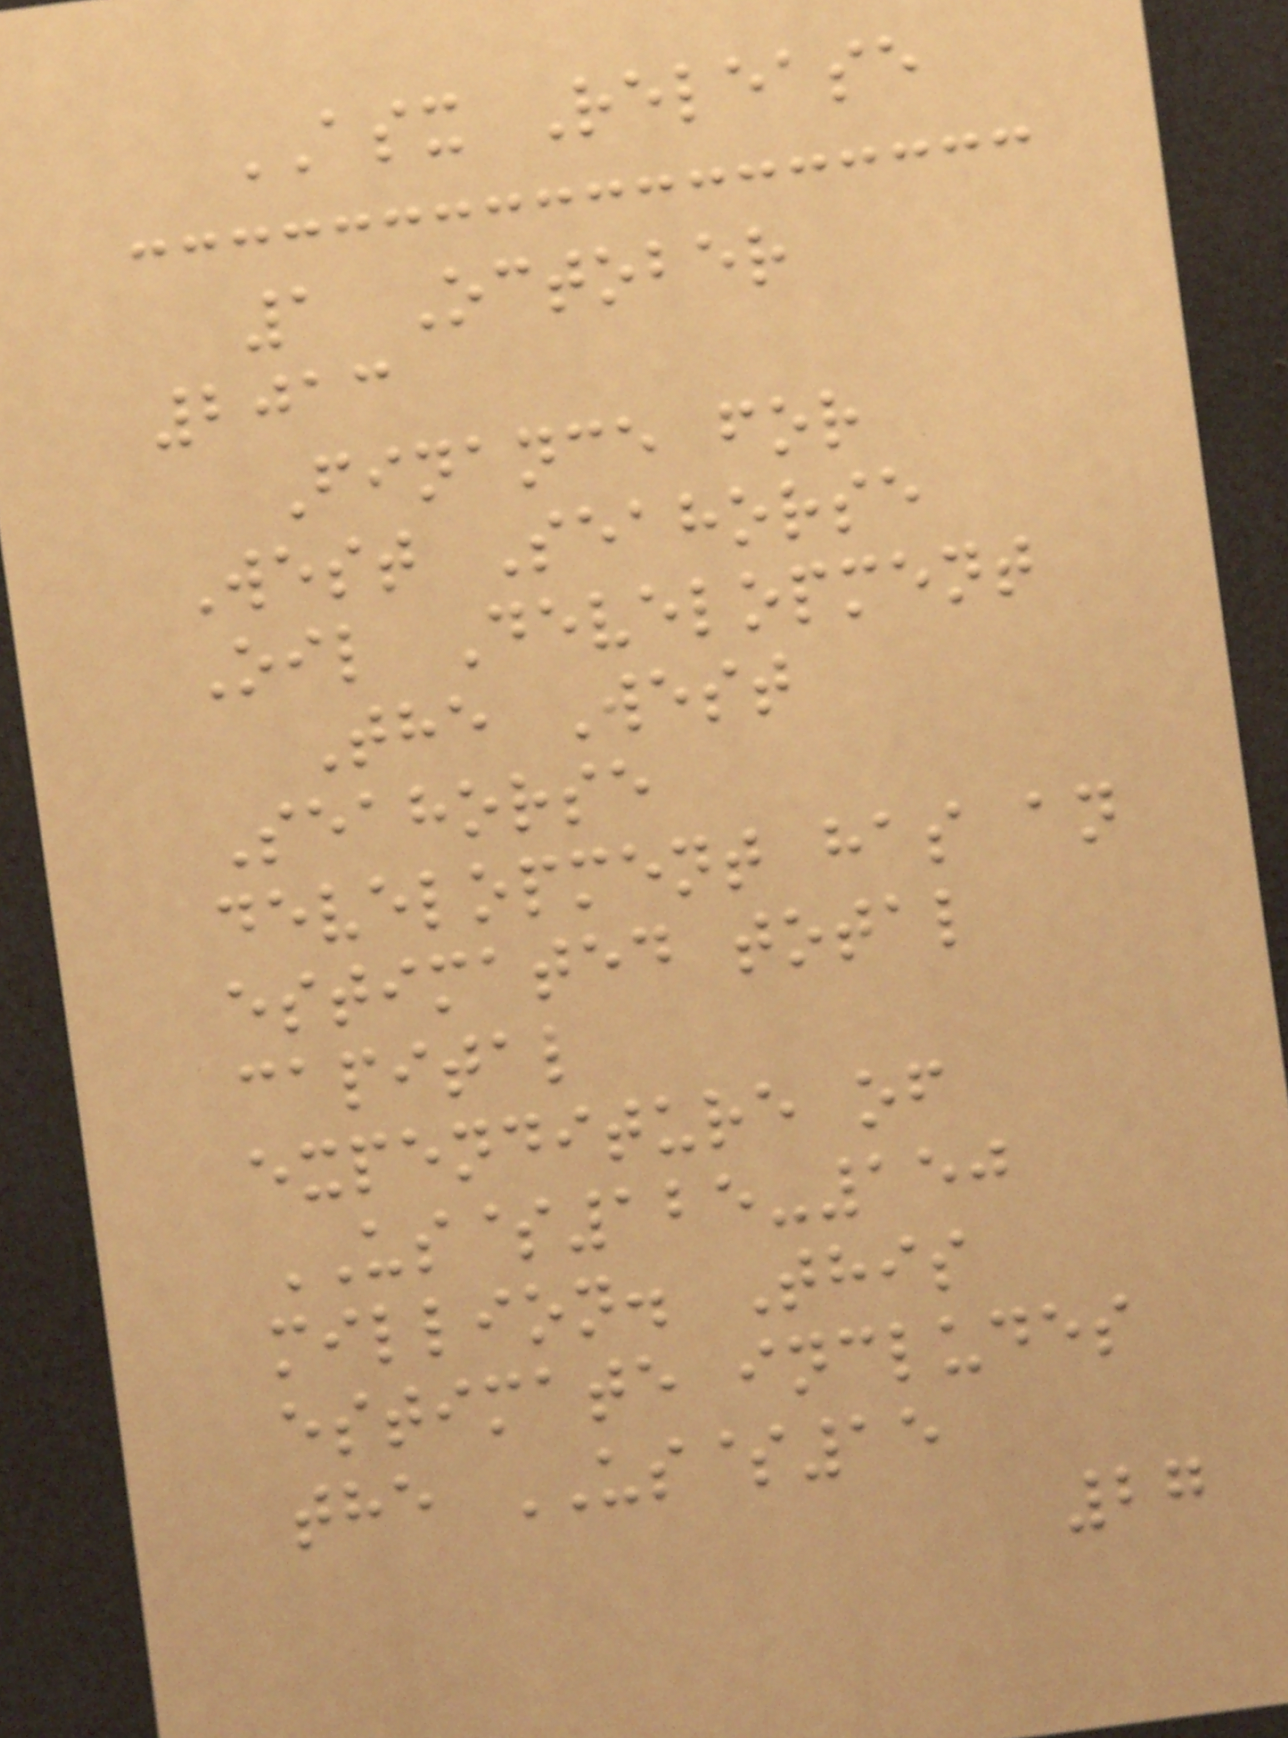ASX Release
1 October
2013
Finance for
West Seahorse
Oil Development
The West
Seahorse
development has an
estimated total
capital
expenditure of
US$125-150
million. This
estimate includes
the US$15
27
